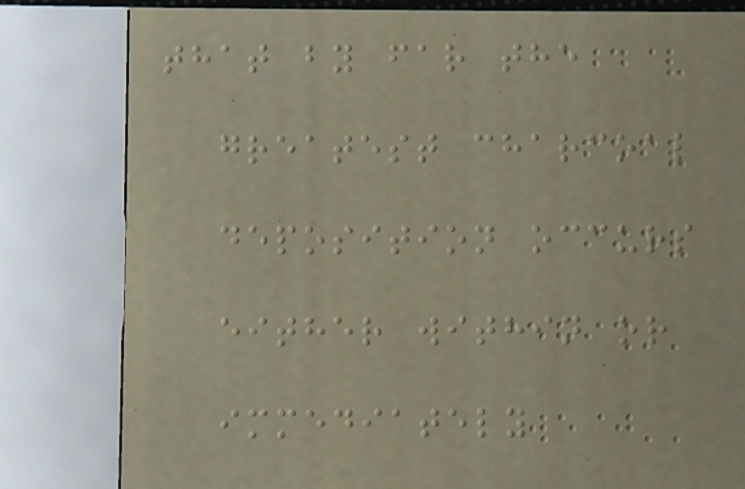that by far the
greatest charcoal
deposition occurs
either within or
immediately
